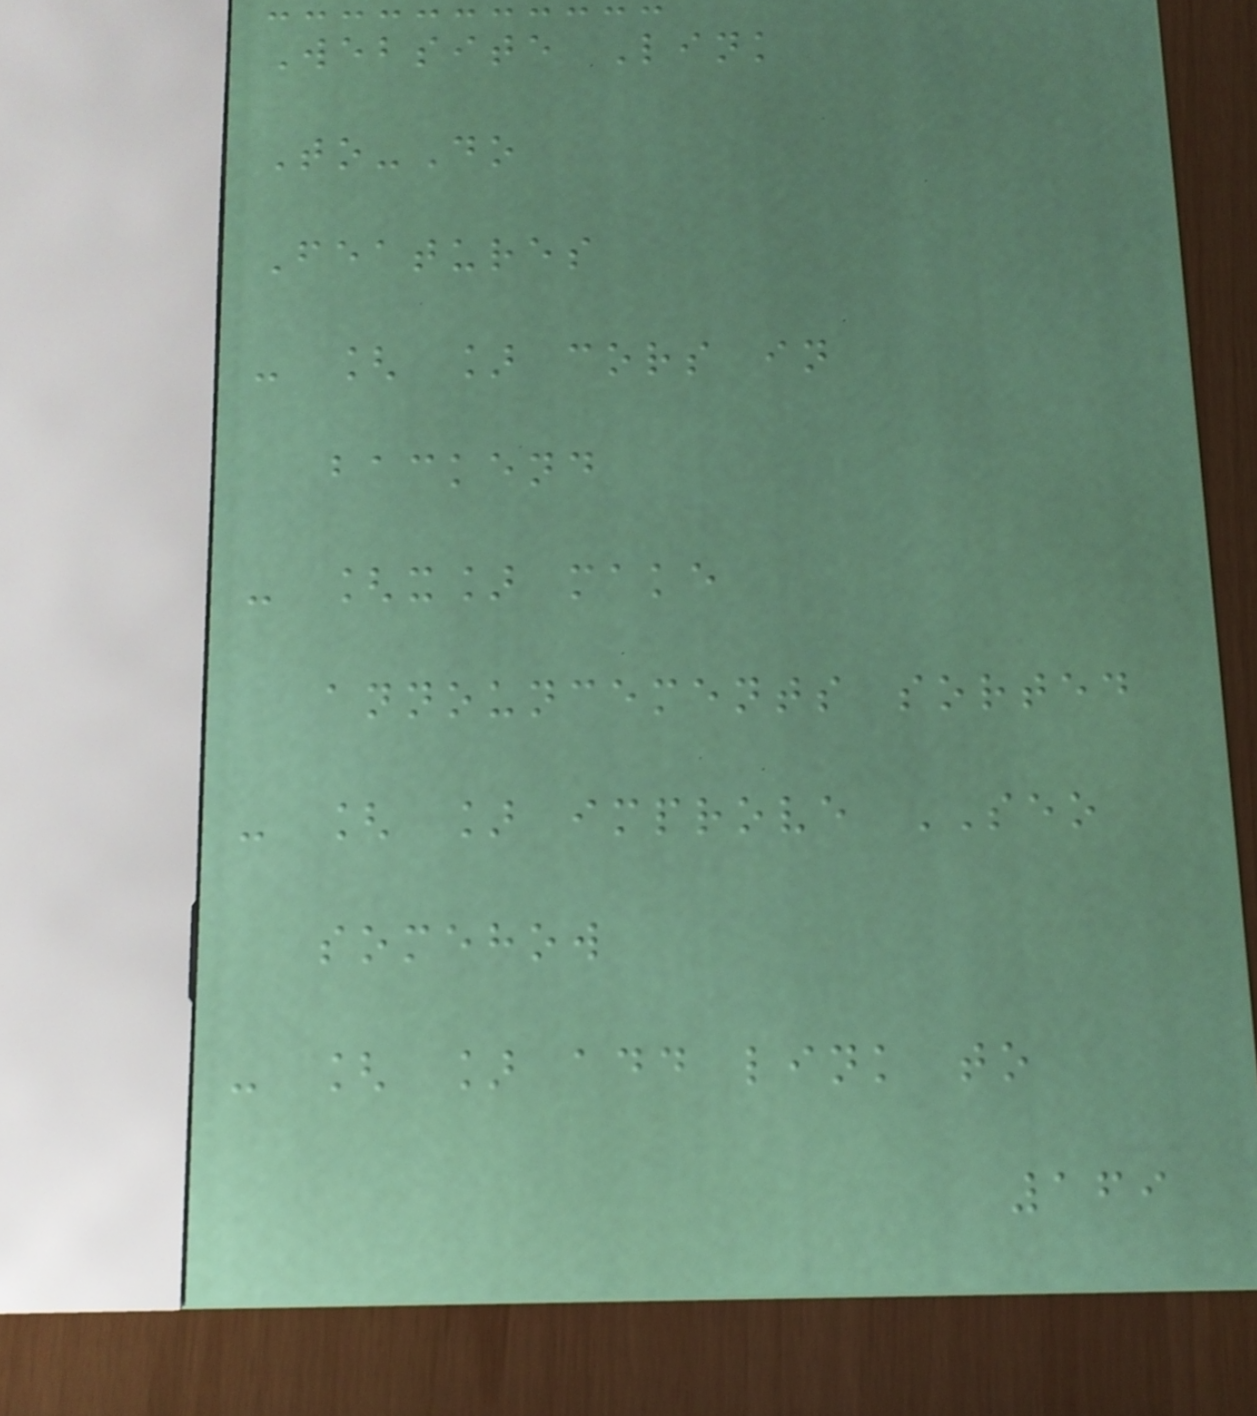Website Link
To-Do
Features
- [ ] cors in
backend
- [x] make
announcements sorted
- [ ] improve SEO
somehow
- [ ] add link to
169
